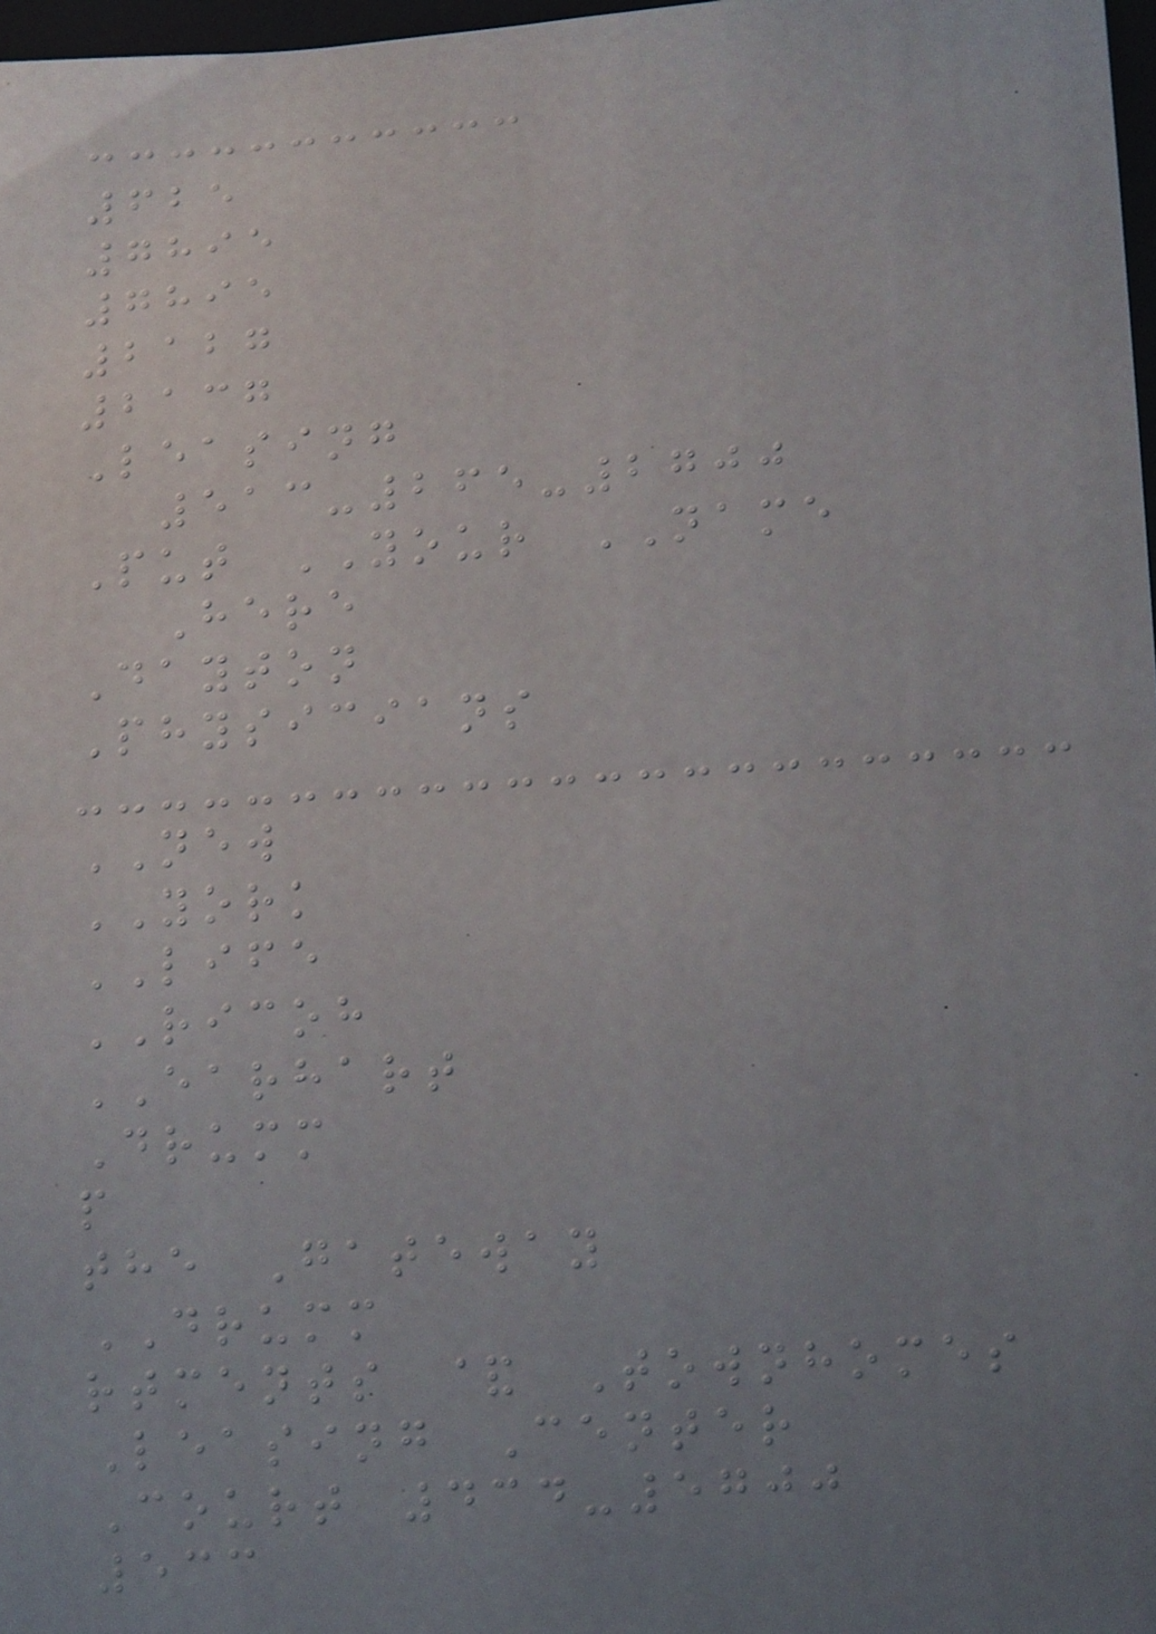625
7895
7895
2127
2137
Leasing
513-265-2700
Put YOUR NAME
Here
Dayton
Physicians
NEW
YORK
LIFE
RICOH
EARHART
Drumm
p
the Gateway
DRUMM
rtments & Townhomes
Leasing Center
Court 434-5700
533
